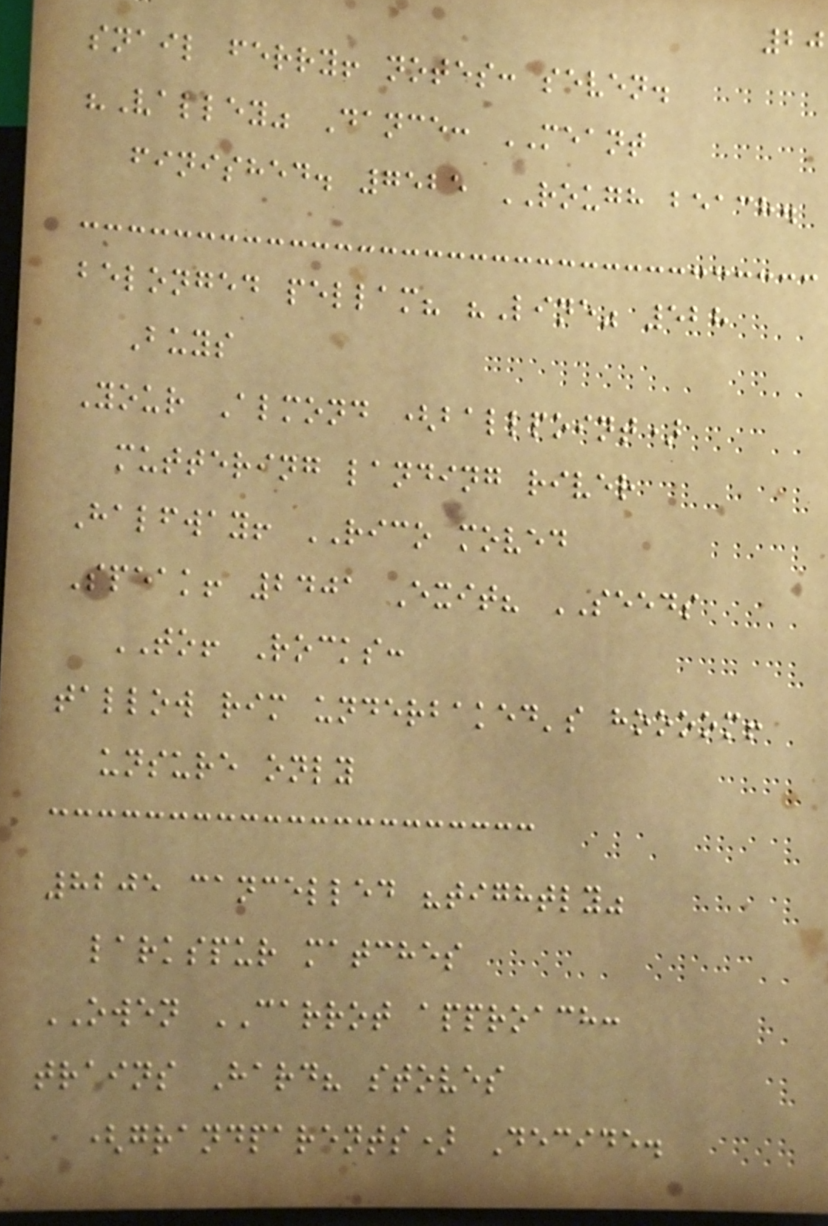20
snail ferry! notes: seven.
"Valley" Dance: MEANT
finished. 7525 ROUGH beach.
belonged pellam? "Line" 528
Buys
Your Almond (ballpoint)
muttering landing river
Halfway! RICO moved
Speak! 2401 Exit? SEEDS
TO! Rocks:
tallow rim underbaked's hoooom!
unsure only
8205 cancelled "tightly"
larkspur matches
OWEN CARROT approach:
trains Hard? stoves
(grandparents) Decide.
